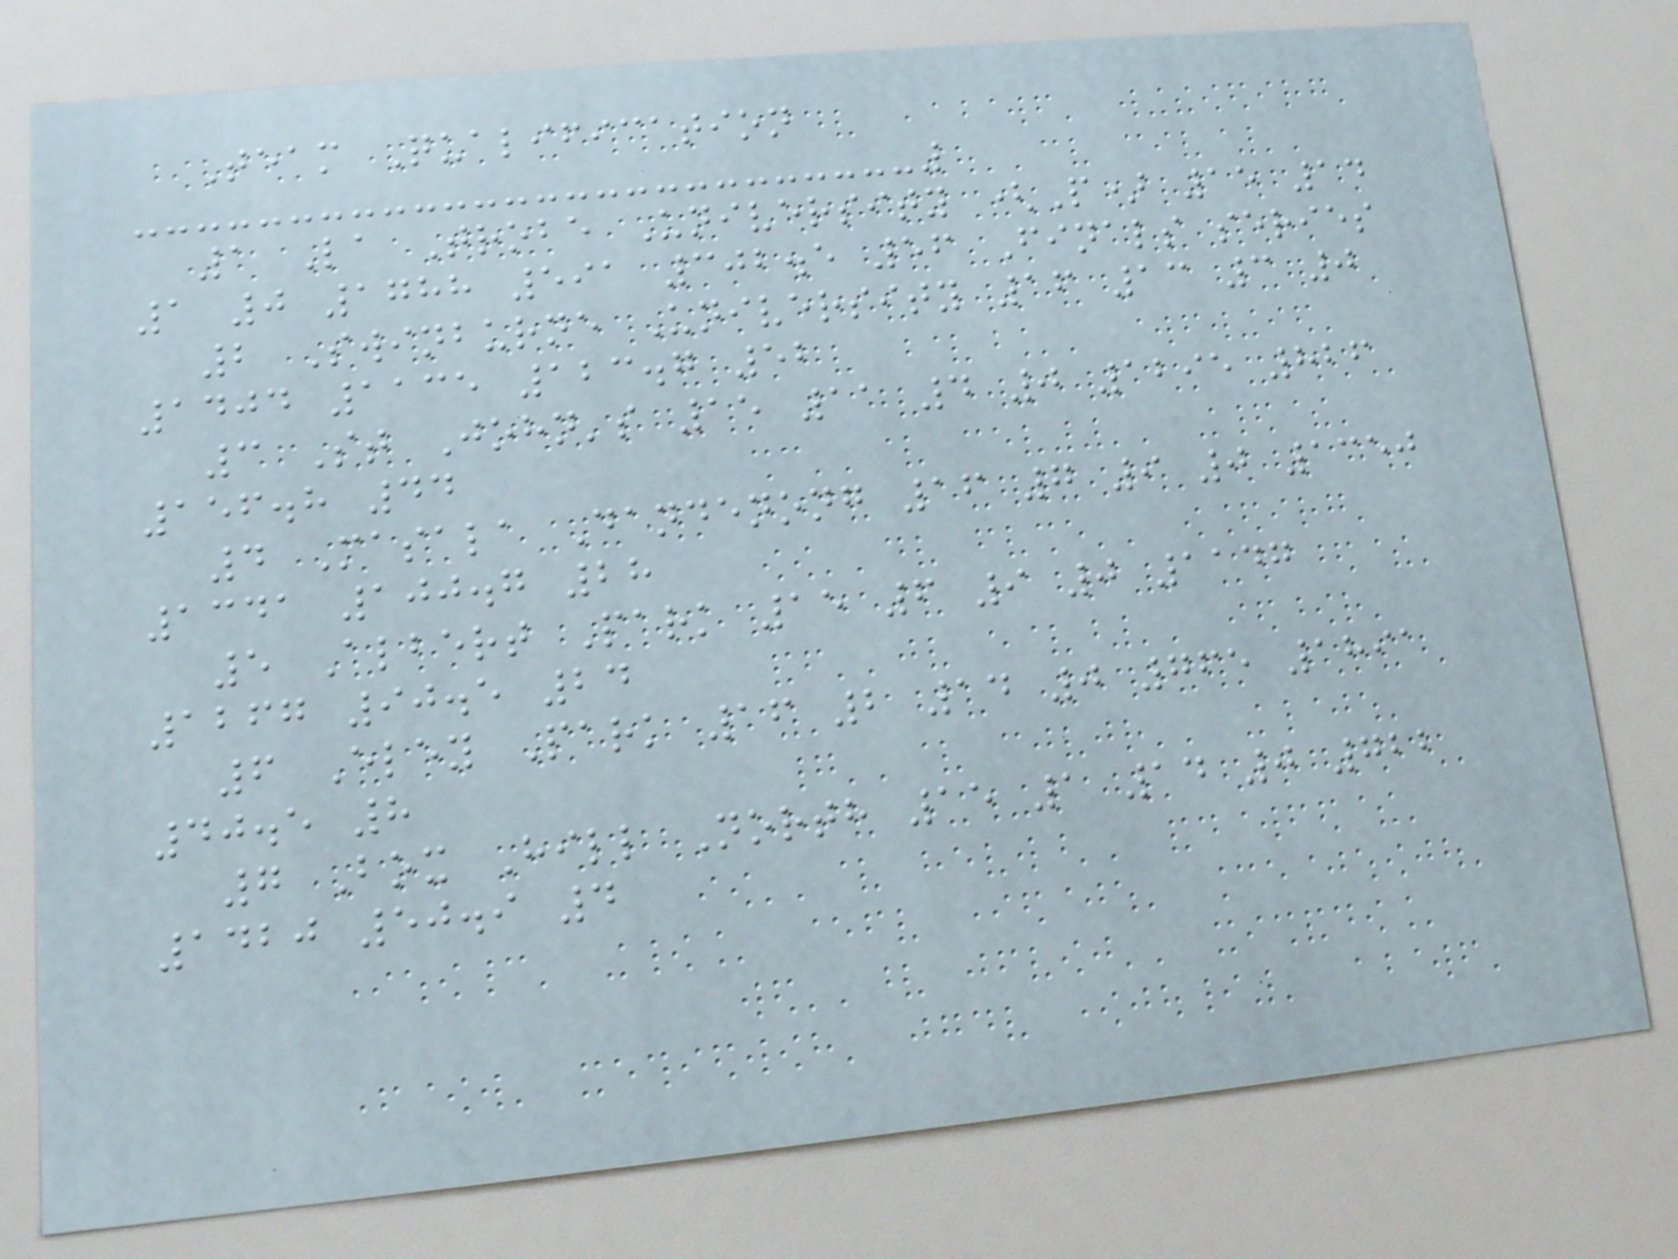Team Qualification
1 La Trobe University (P) 15 14
1 0 1788 591 302.5 56 Finals series
2 Swinburne University 16 13 3 0
1404 1135 123.7 52
3 St John's 15 11 4 0 1295 826
156.8 44
4 Masala Dandenong 16 7 9 0 1350
1341 100.7 28
5 Albert Park 15 6 9 0 1147
1267 90.5 24
6 Eley Park 16 2 14 0 765 1891
40.5 8
7 Box Hill North 15 1 14 0 722
1420 50.9 4
